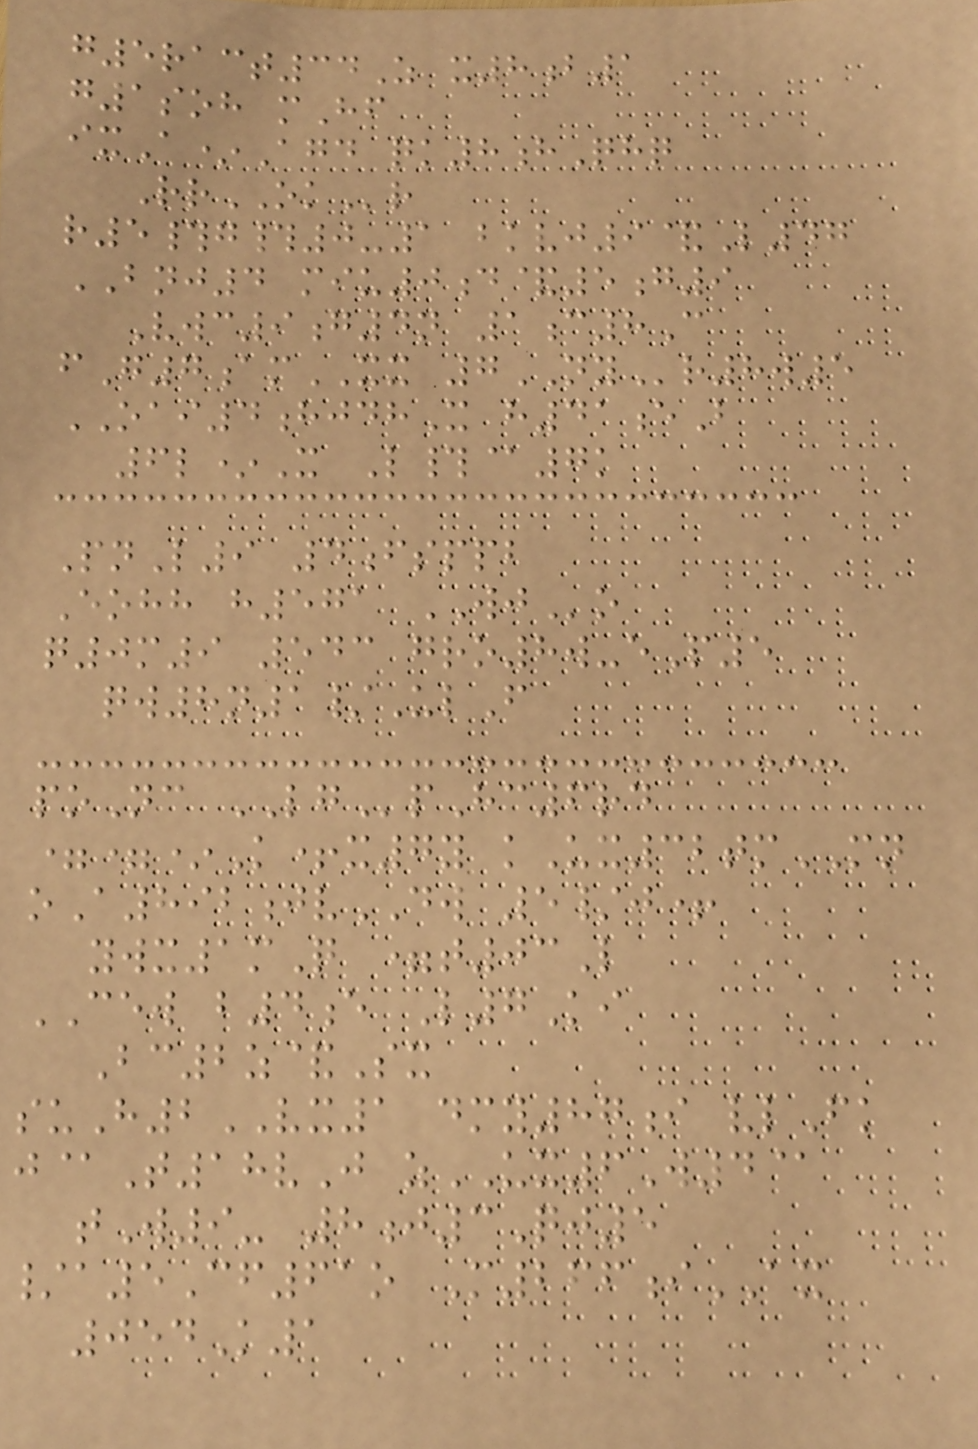g5ract34Z x8b1
g1soh mHf
ixA*Agd qk8hQhq
RrOKr
r5#g#0-1 bkvj9&L47
BNJ4 miu0d&5g9
Vwc9g4n 1c8C
fG7amXX 7NYr8w5
OAI4hjdhX h41eB
6l*X L#@7k
PnL9 4fsppb
Eohh h571 WJo
q0m9 543 gro8w-eP5
qw8n1/UlF
poNc LGpHc6rd
==*K+x7y kUx32tmMN
oA892jvDW 5/j+
ywx1mQ =t03L
CEW b4e L7Ki
Bc2z&Sx
suH2VX1 dmy87i vlFk
j@T18vJ zUX6W4@
tW9- 8j3Qj5
/a5Cf61o M266iAX
054K1
